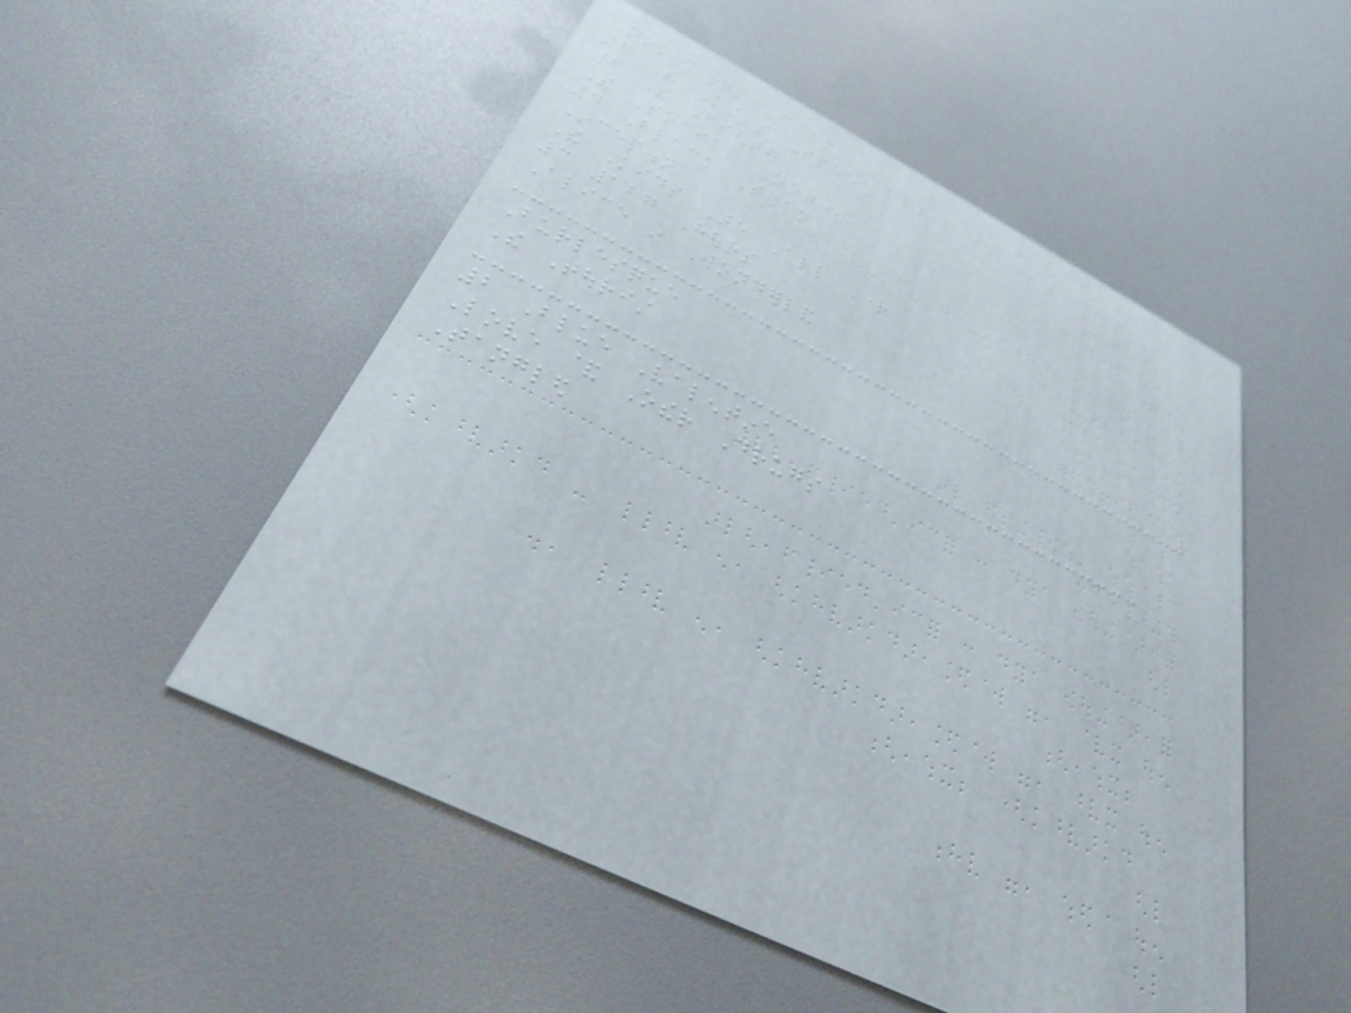Nominations Film
7 The King's Speech
6 The Fighter
The Social Network
4 Black Swan
Inception
The Kids Are All Right
3 127 Hours
Alice in Wonderland
Burlesque
The Tourist
2 Blue Valentine
Love & Other Drugs
Tangled
